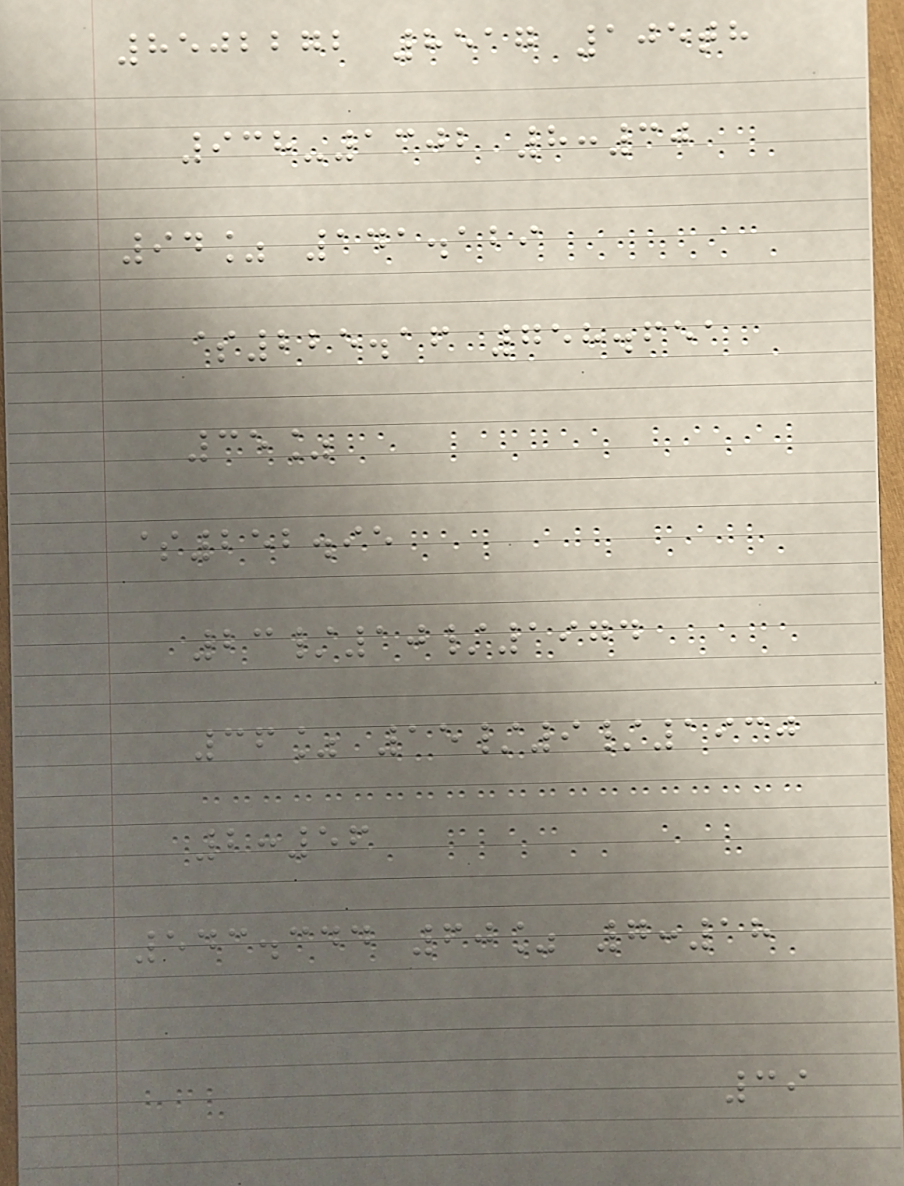8502272 8517 105th
938-1302 8:30
94% 141.129
$225.16 758.651
35%
$252.95
23/10/1974
36% 15/9/1930
2:56
543.344 60% 7:18
39
